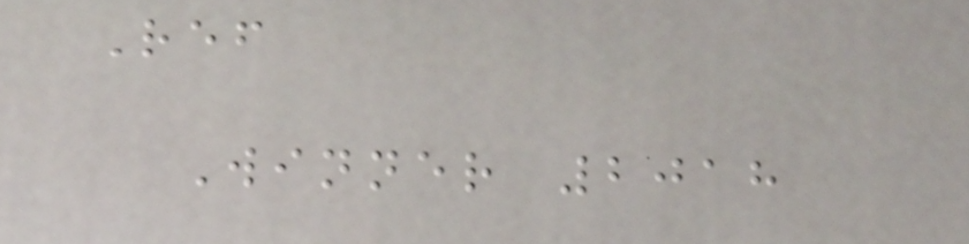Ref
Winner 2018
